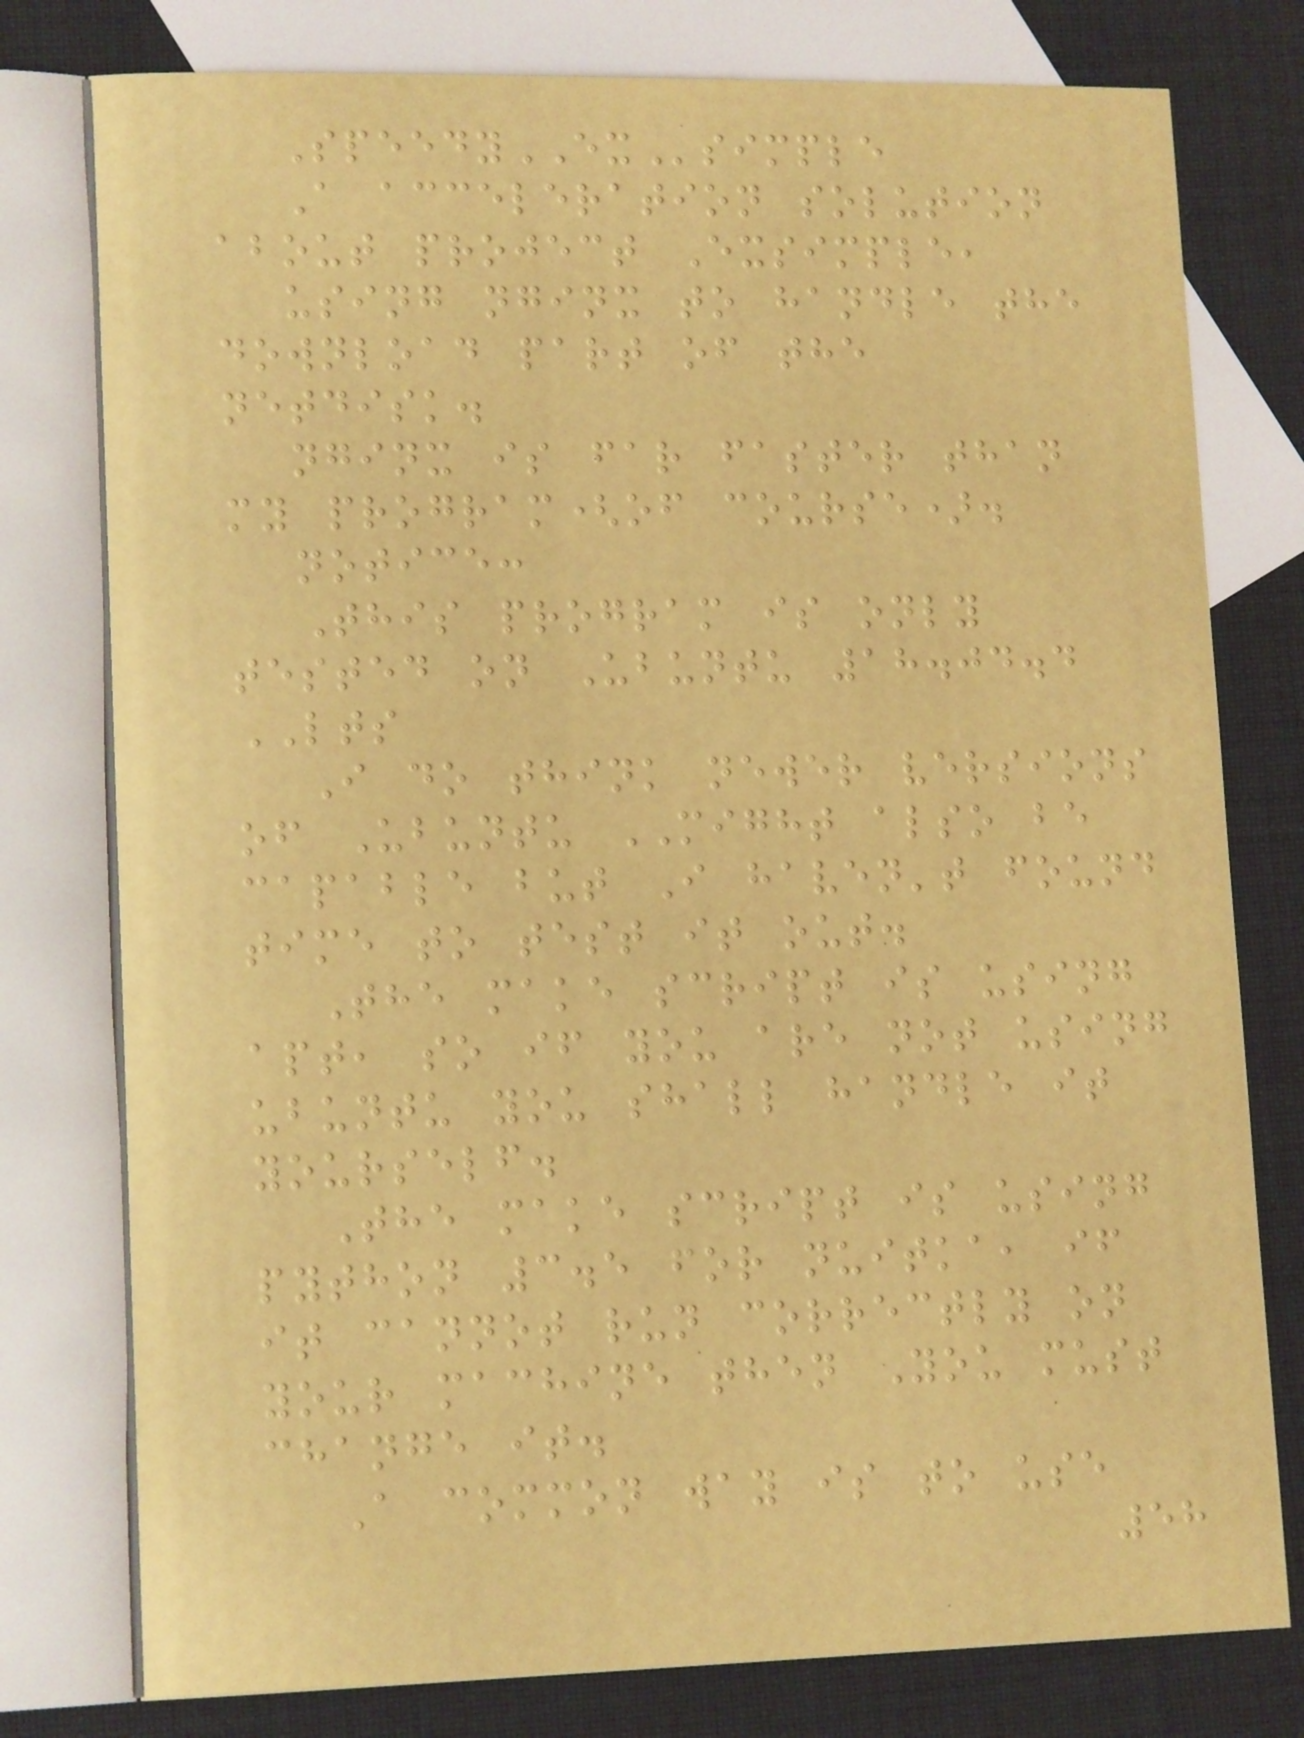SpeedyEXsimple
A acceleration solution
about project Exsimple,
using nginx to handle the
download part of the
netdisk.
nginx is far faster than
my program(of course).
notice:
This program is only
tested on Ubuntu 18.04.4
LTS
I do think newer versions
of Ubuntu MIGHT also be
capable but I haven't found
time to test it out.
The make script is using
apt, so if you are not using
ubuntu you shall handle it
yourself.
The make script is using
python 3.5 for nuitka, if
it cannot run correctly on
your machine then You must
change it.
A common way is to use
58
